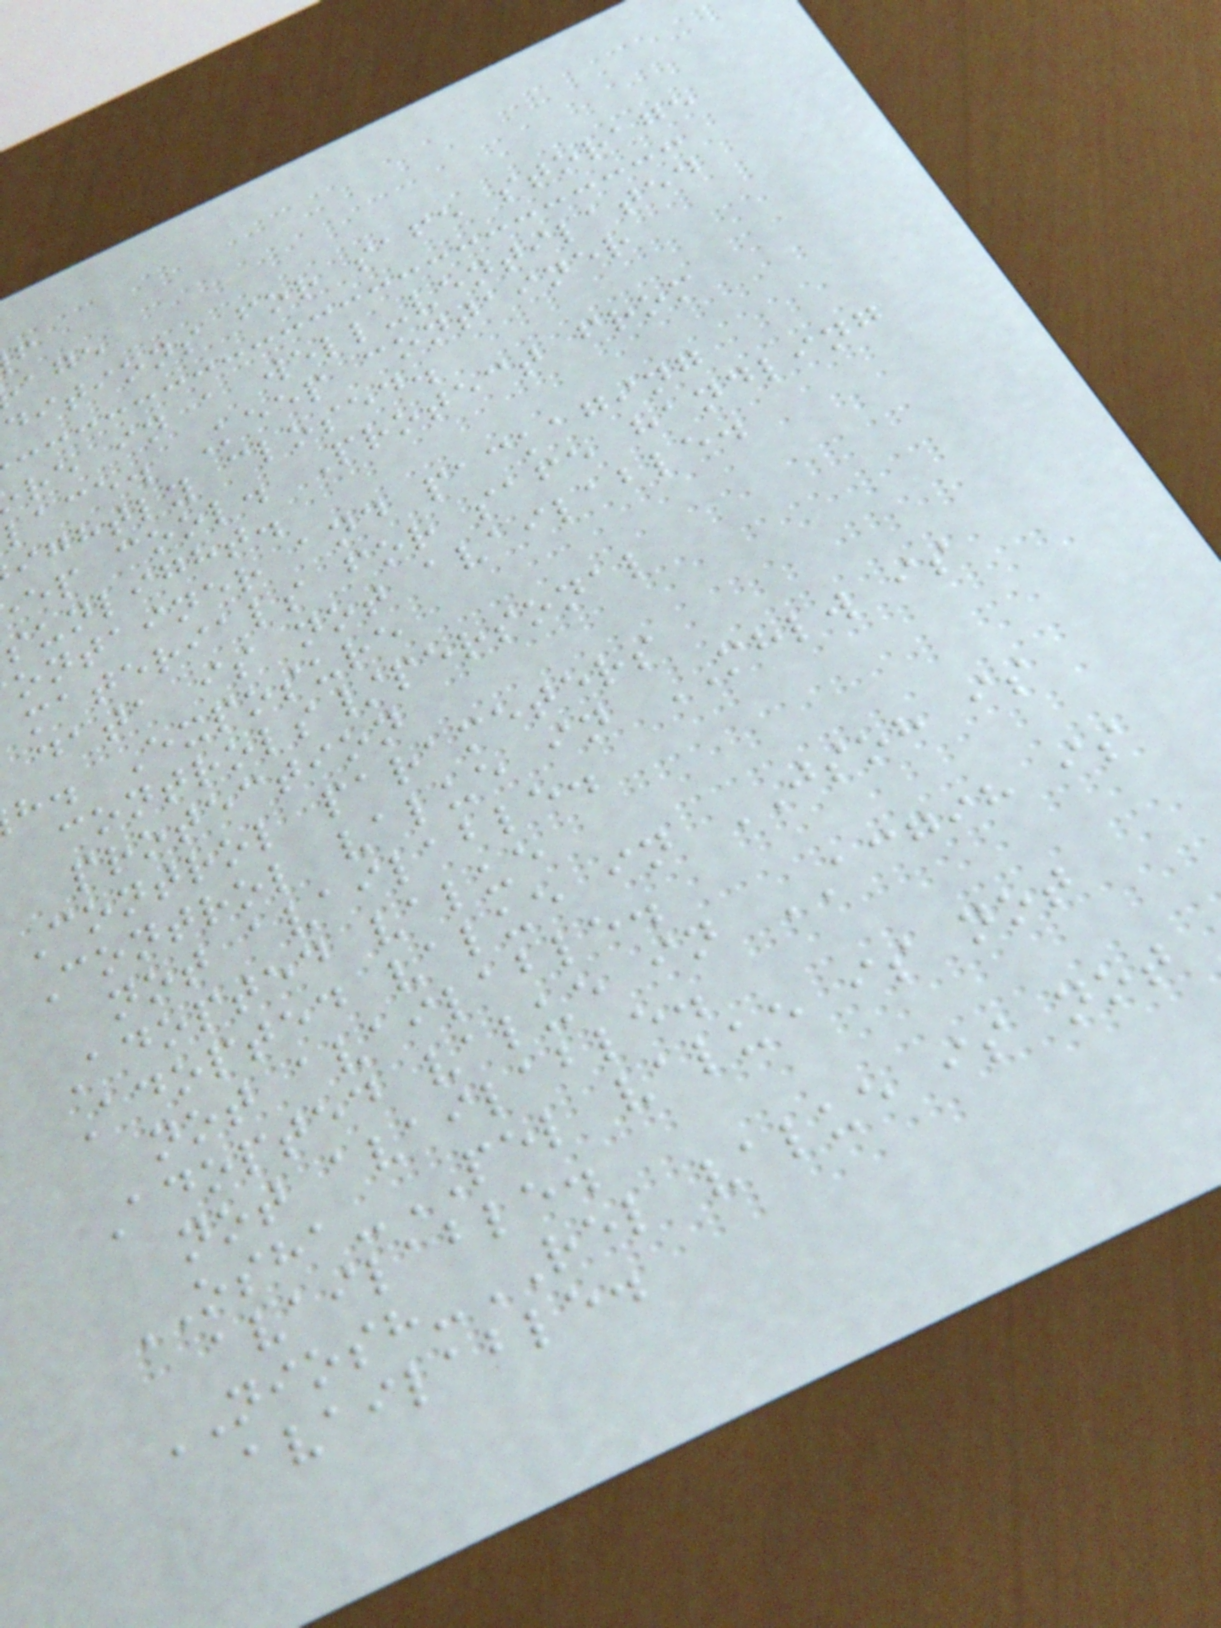ditions for safe storage
re in a well-ventilated
lace. Keep container
ightly closed.
ep cool. Protect from
sunlight.
ontainer and packaging
materials for safe handling
data is not available.
h. Exposure
controls/personal
protection
Control parameters
Control value in MHLW is
not available.
Adopted value
Adopted value in JSOH is
not available.
Adopted value in ACGIH is
not available.
OSHA-PEL value is not
available.
NIOSH-REL value is not
available.
